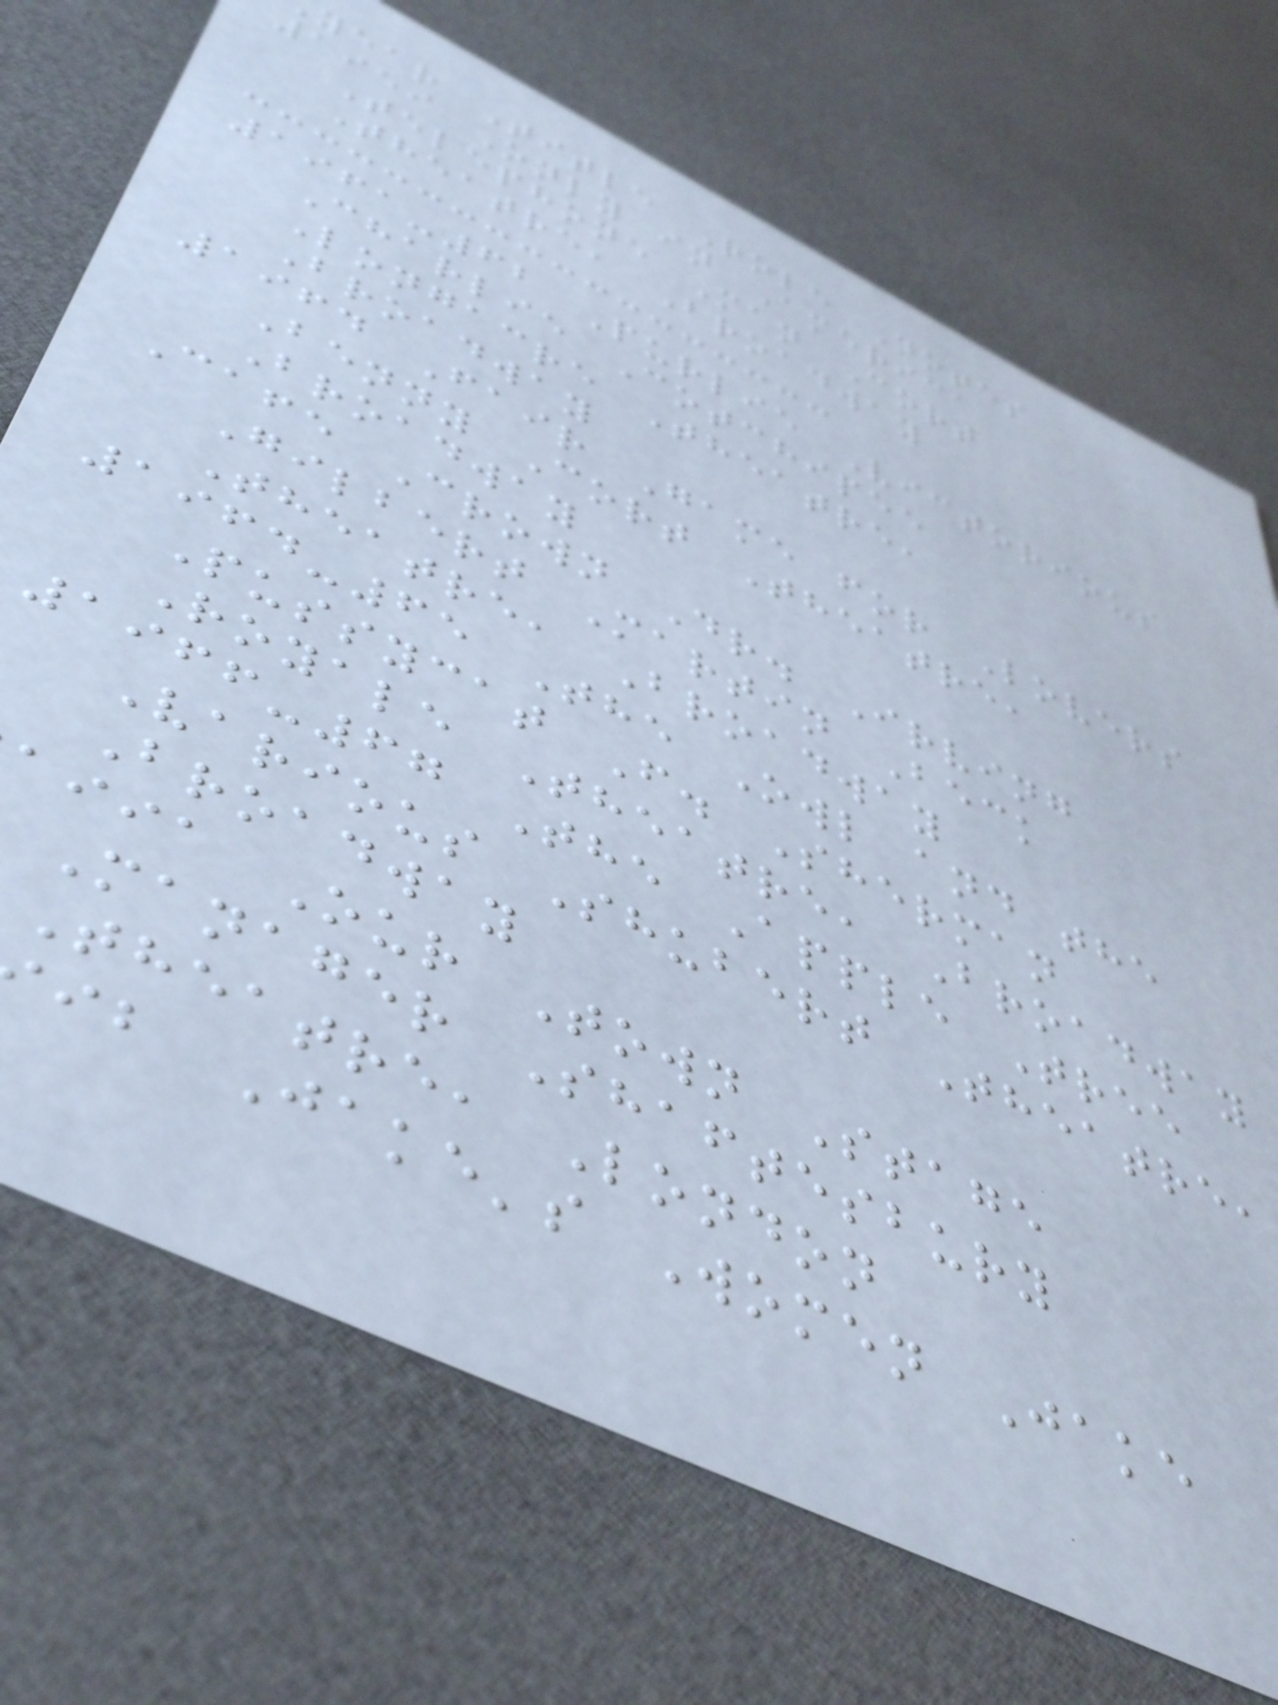year Title Role Notes
1959 Only in America
Telephone Man Cort
Theatre, Broadway
1961-62 Purlie Victorious
Charlie Cotchipee
Longacre Theatre,
Broadway
1964 Fair Game for Lovers
Benny Cort Theatre,
Broadway
Cafe Crown Dr. Irving
Gilbert Martin Beck
Theatre, Broadway
1964-65 The Owl and the
Pussycat F. Sherman
Royale Theatre, Broadway
1966-67 The Apple Tree
Various Shubert Theatre,
Broadway
aiia Our Town Stage
Manager Shaftesbury
Theatre, London
ib Jake's Women Jake
